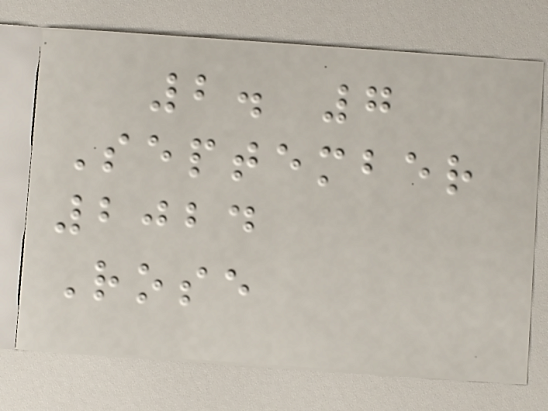2. 7
September
2024
Rose
